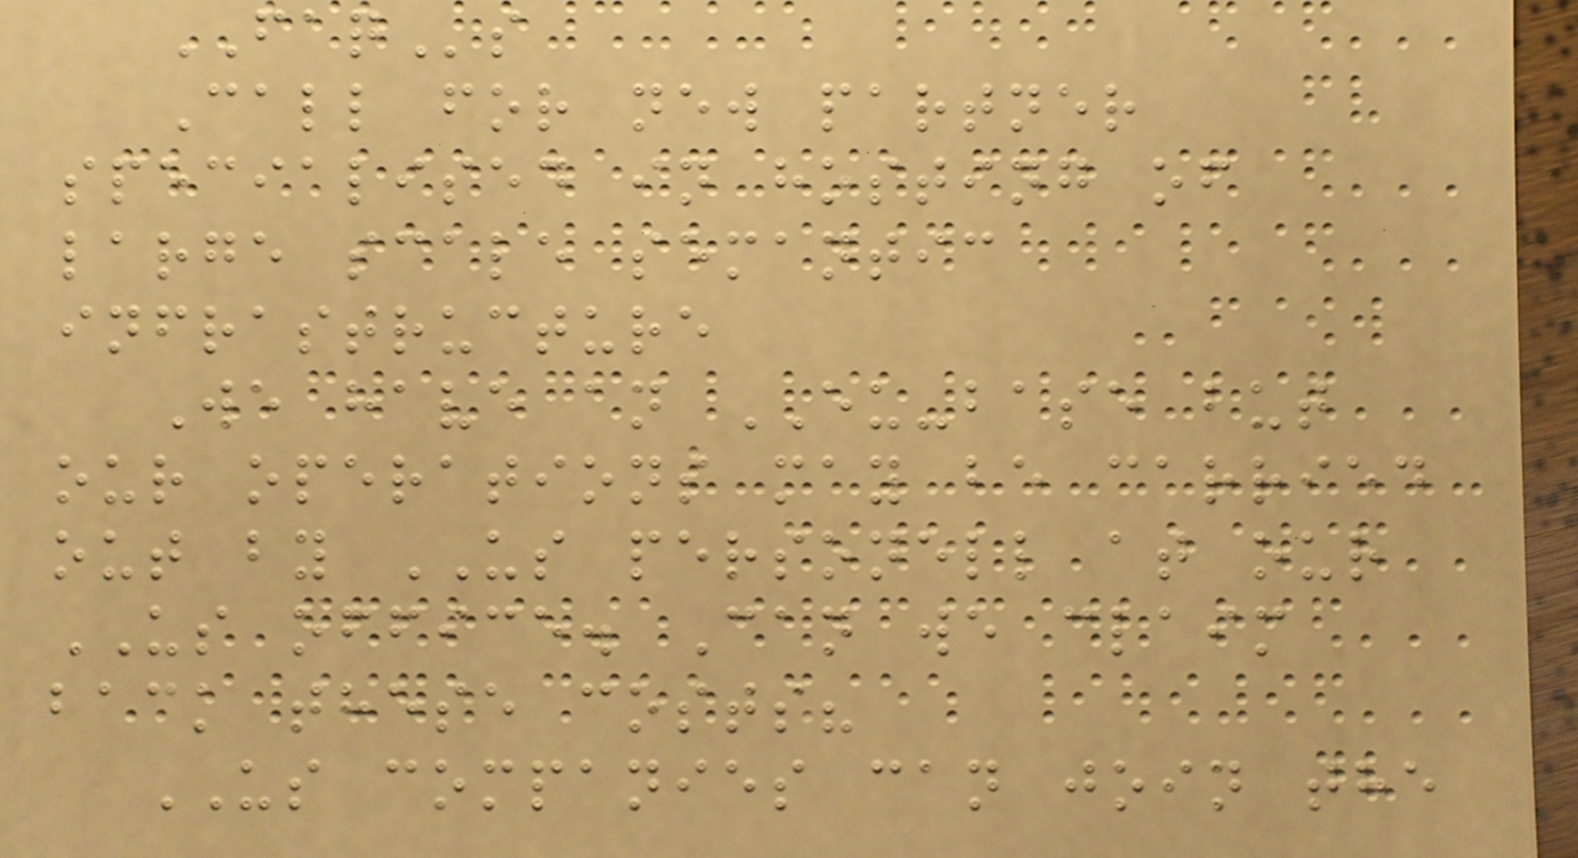FAQs
Call for new partner
specialised in hosting of
large scale semantic
infrastructure
We have an EU-base but
our operations may be carried
out by US personell at our
US office. Can we claim
back these costs?
US companies can join the
